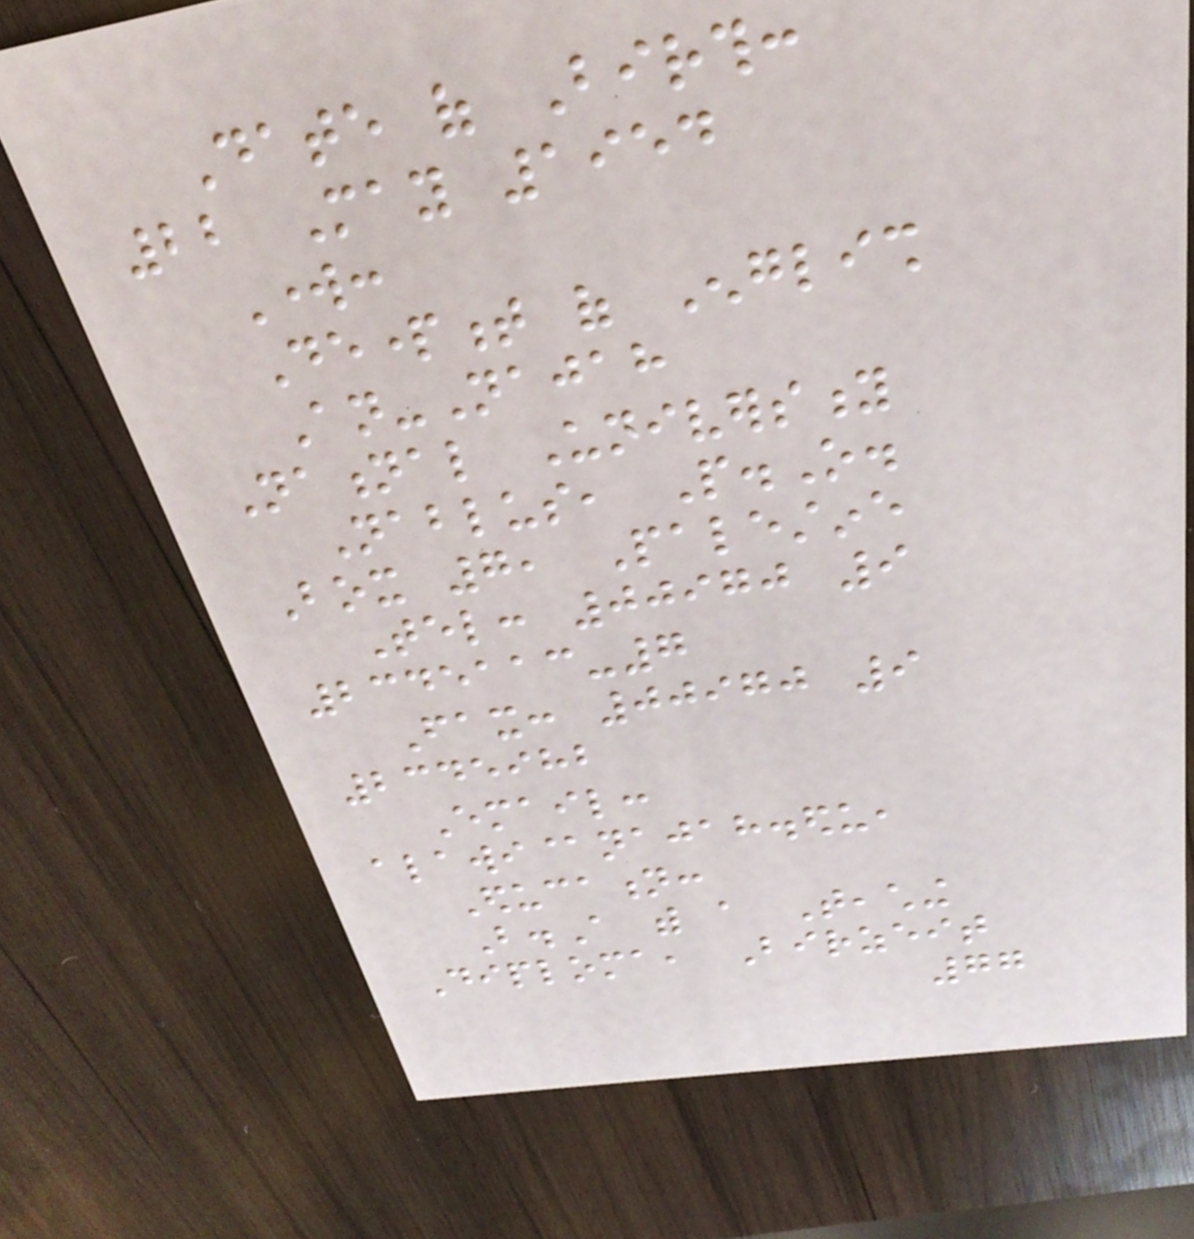Date of Birth:
22 May 1954
Work:
Department of English
An-Najah
National University
Nablus, P.O.
Box 7, Palestine
Tel: 00970 9
2345113-7
Fax: 00970 9
2345982
Email:
alawi@najah.edu,
Education:
B.A with a Teaching
Diploma, Birzeit
77
